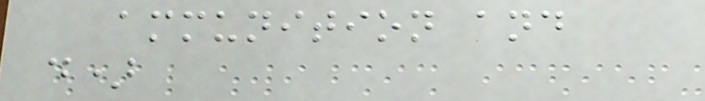ammunition and
d)
